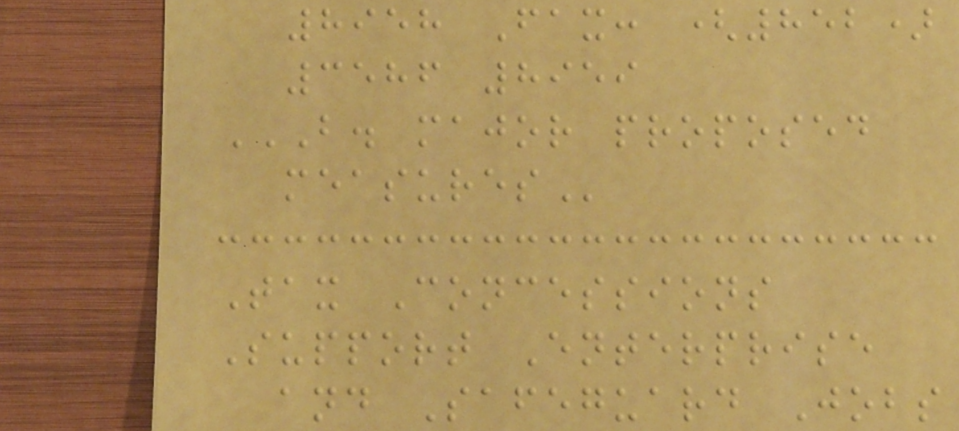8958 Fax: (852)
3586 8959
B. MAJOR PROPOSED
MEASURES
Tax Concessions
Support Enterprise
and Safeguard Jobs
